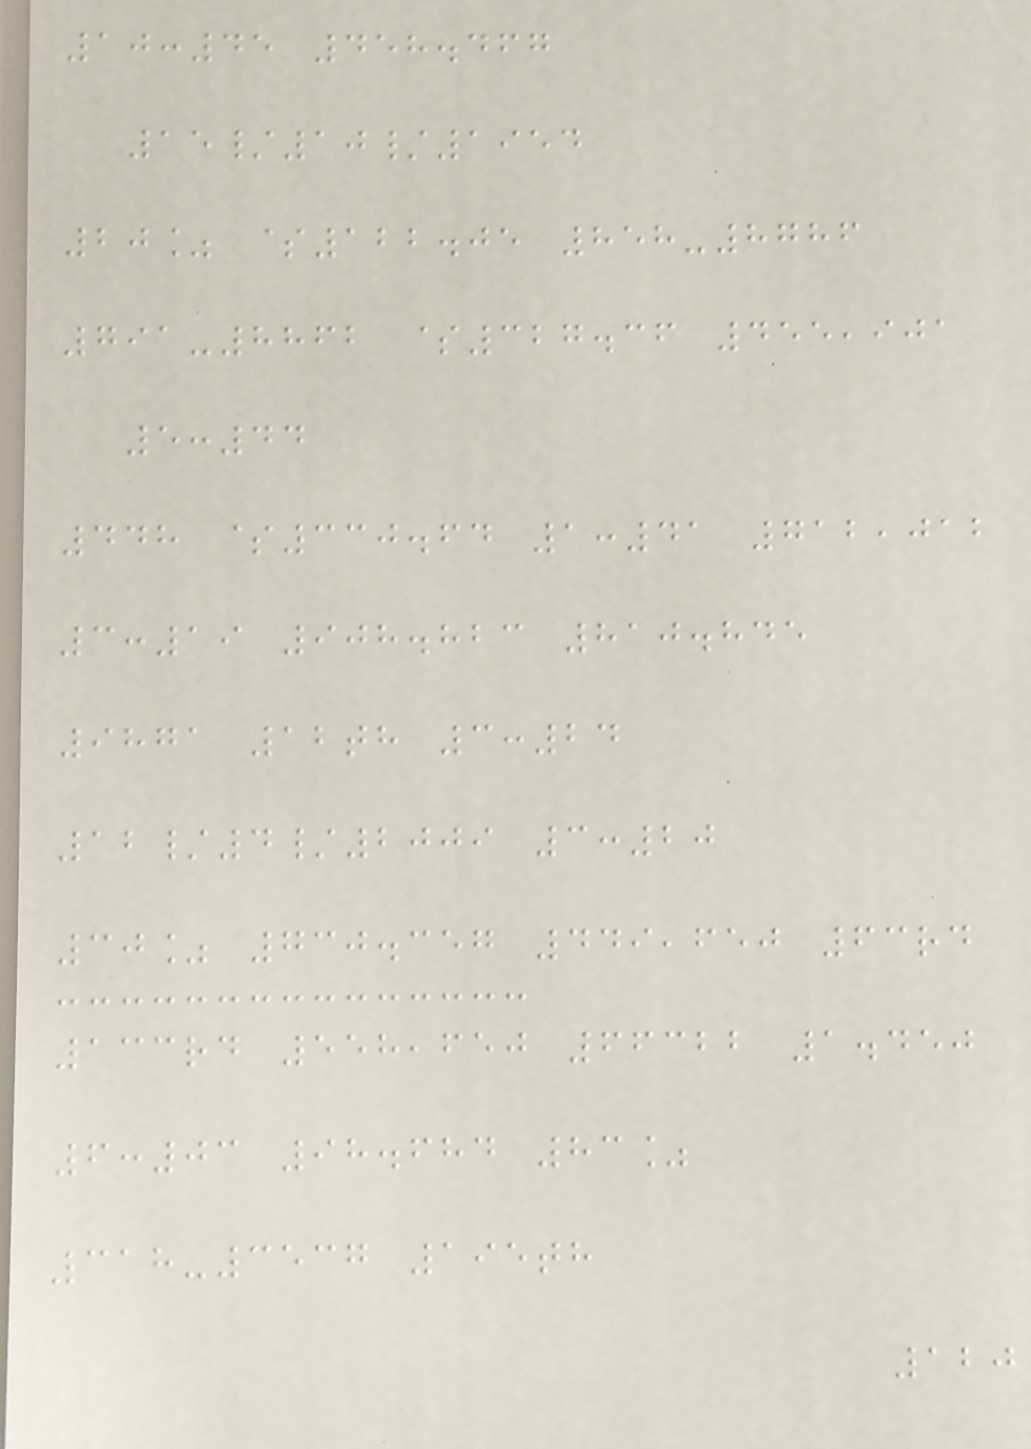10:45 458.467
15/10/1954
20% $122.05 858-8786
791-8862 $327.36 455,901
5:44
448 $330.64 1:41 712,012
3:19 908.823 810.845
9871 12th 3:24
12/4/2009 3:20
30% 730.357 449,650 63rd
133rd 558,650 66322 1.450
6:03 98.684 83%
318-3537 195th
120
